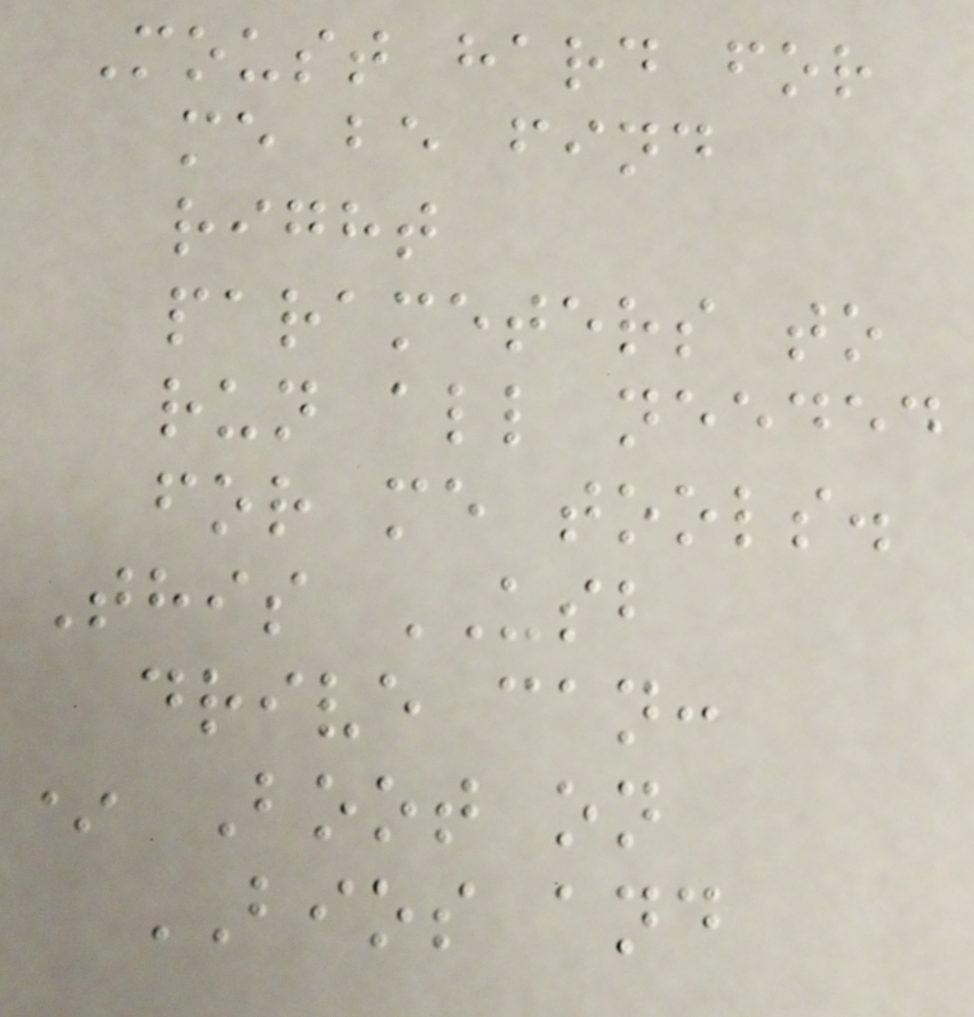Moust hard for
me be find
right
parameters to
run all needed
for me tools.
This USB
drive can:
* Boot on
BIOS and
